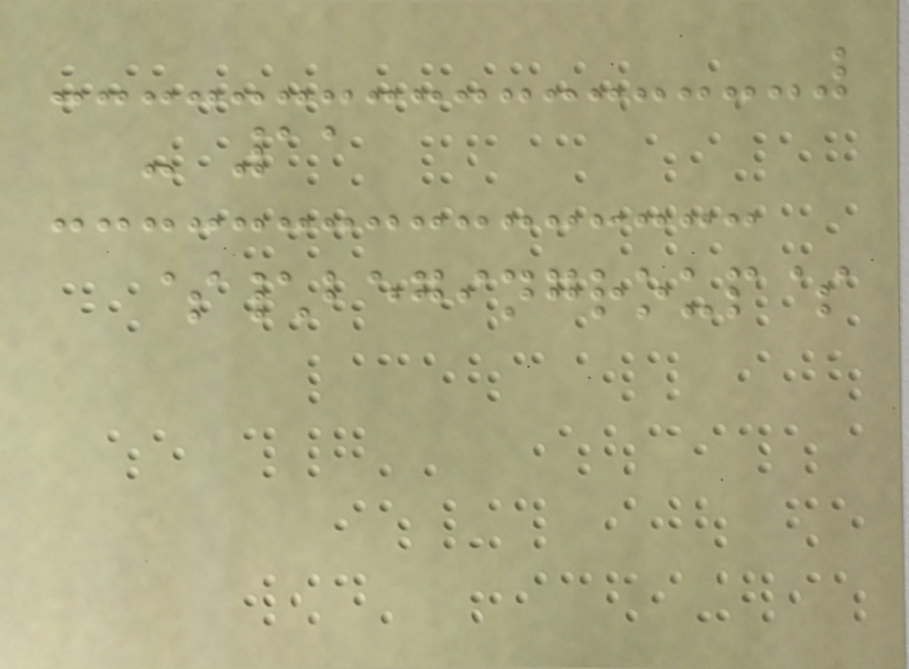- 11
$\begingroup$
